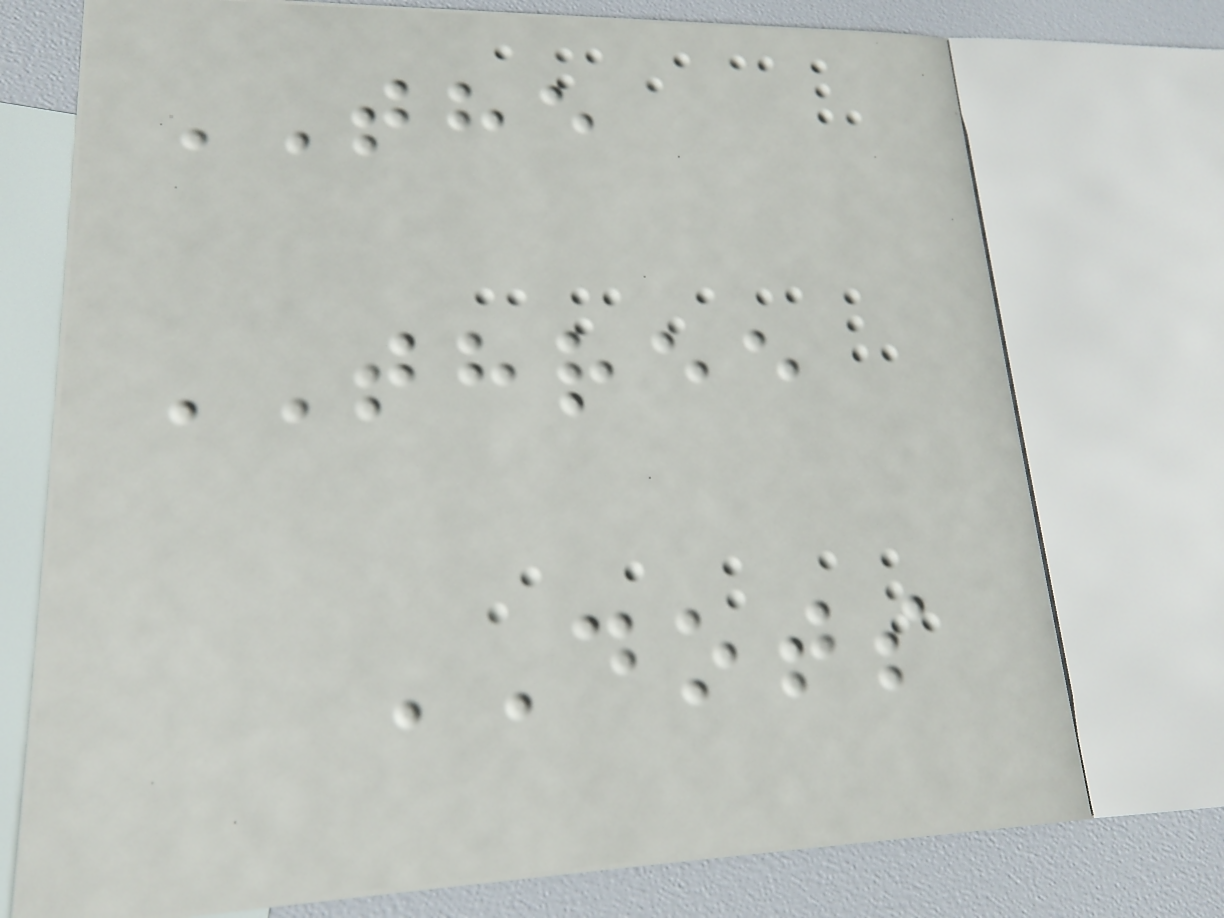THE
THREE
DOTS
